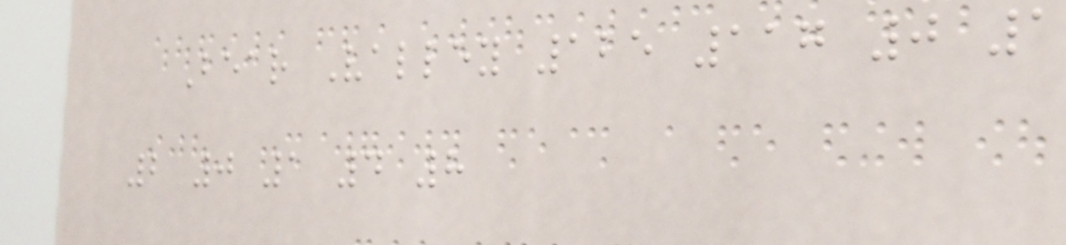Bear Valley 125 117 0 1
2 0 1 4 8
